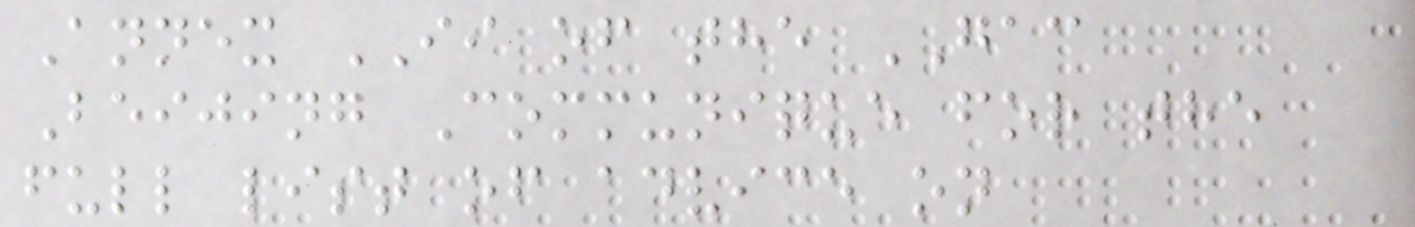Annex II of the GAC
Beijing Communique for the
full list of advice on
